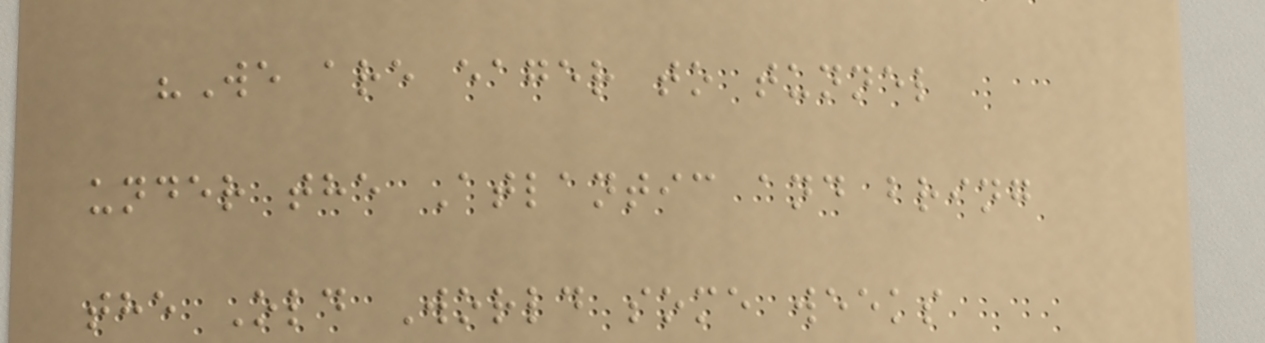"We are eager to tunnel
under the Atlantic and bring
the Old World some weeks
